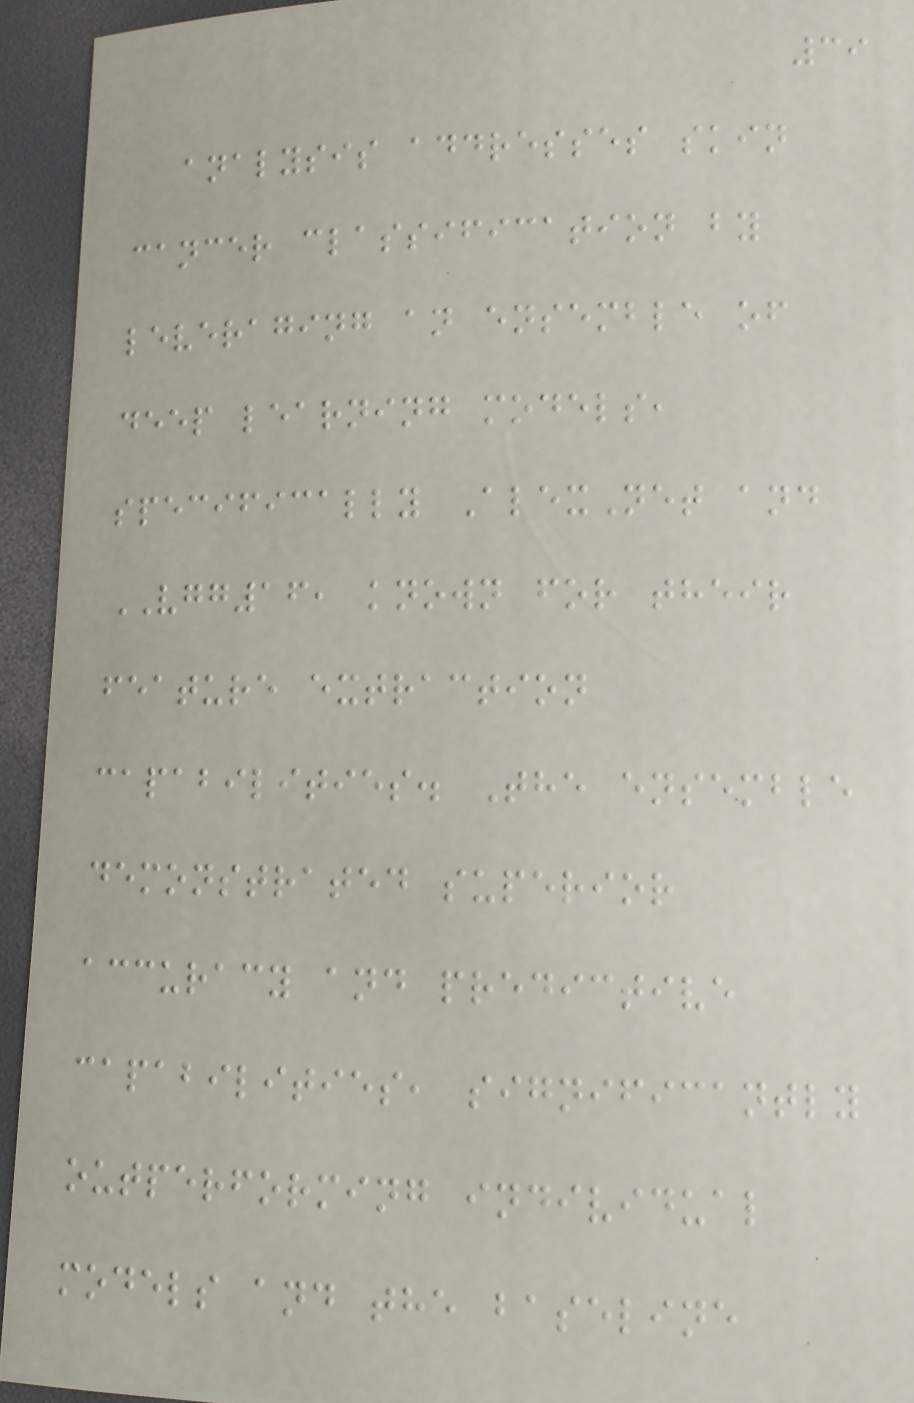39
analysis addresses skin
cancer classification by
leveraging an ensemble of
deep learning models,
specifically AlexNet and
VGG16, known for their
feature extraction
capabilities. The ensemble
demonstrated superior
accuracy and predictive
capabilities, significantly
outperforming individual
models and the baseline
